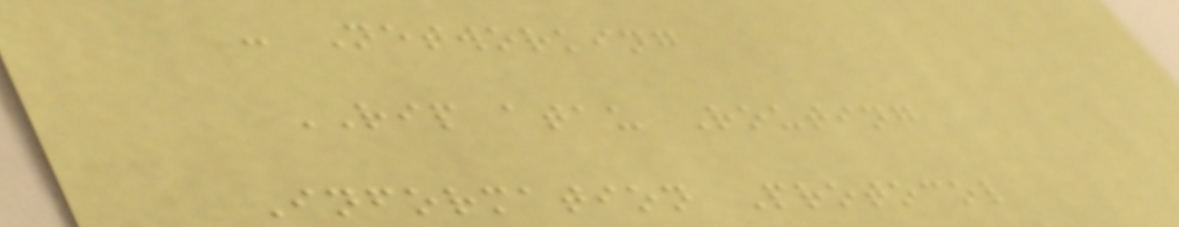- Networking
RIP atau Routing
Information Protocol
